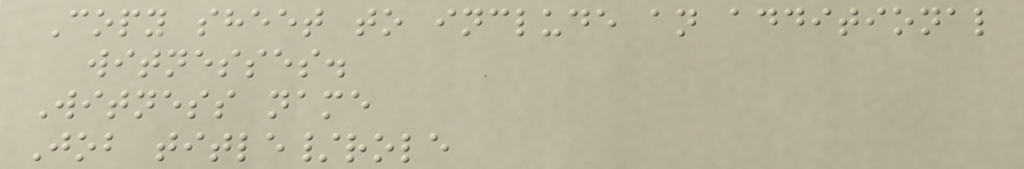Copy sheet to include an additional
witnesses.
Witness name
Job title/role
